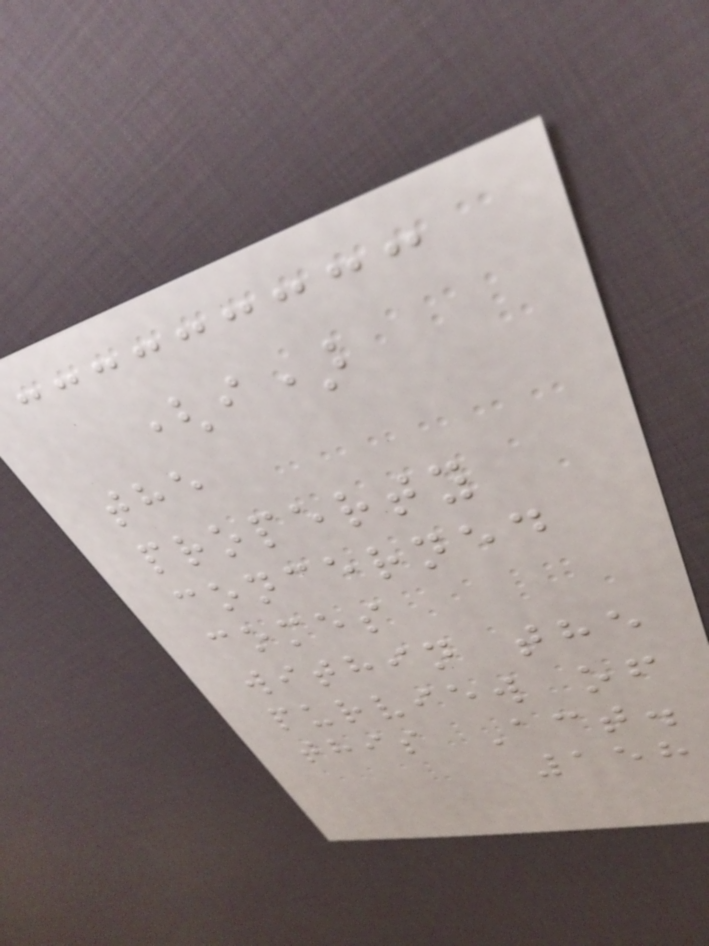(i)
the
property
concerned
comes
within the
purview of
this Act.
158
